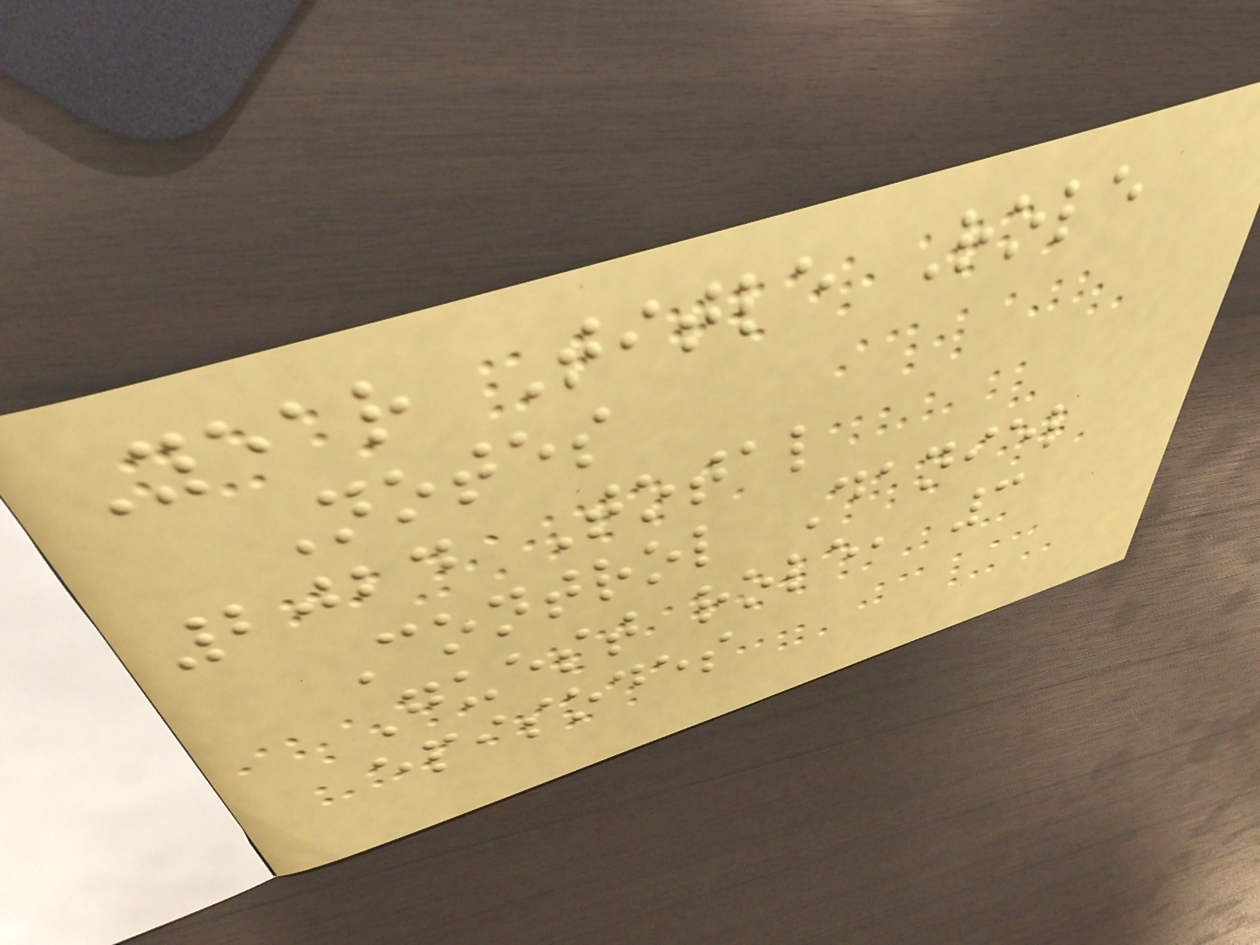Year Title Role
Notes
2024 Total
Control Daniel
Guest role, 3
episodes
